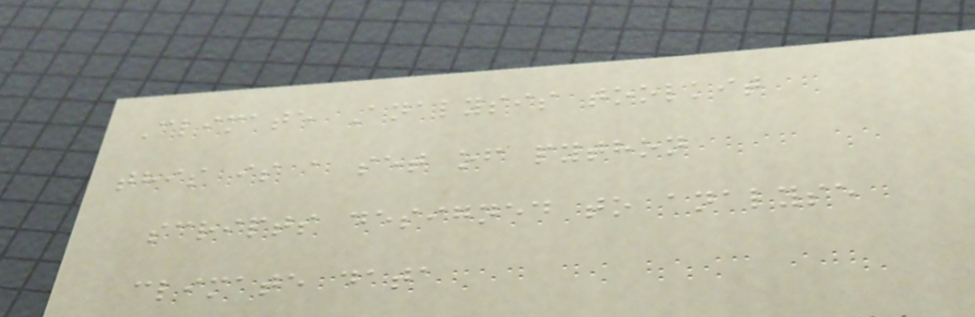Climate Analysis toolkit
this is a set of python
scripts designed to analyse
climate data
